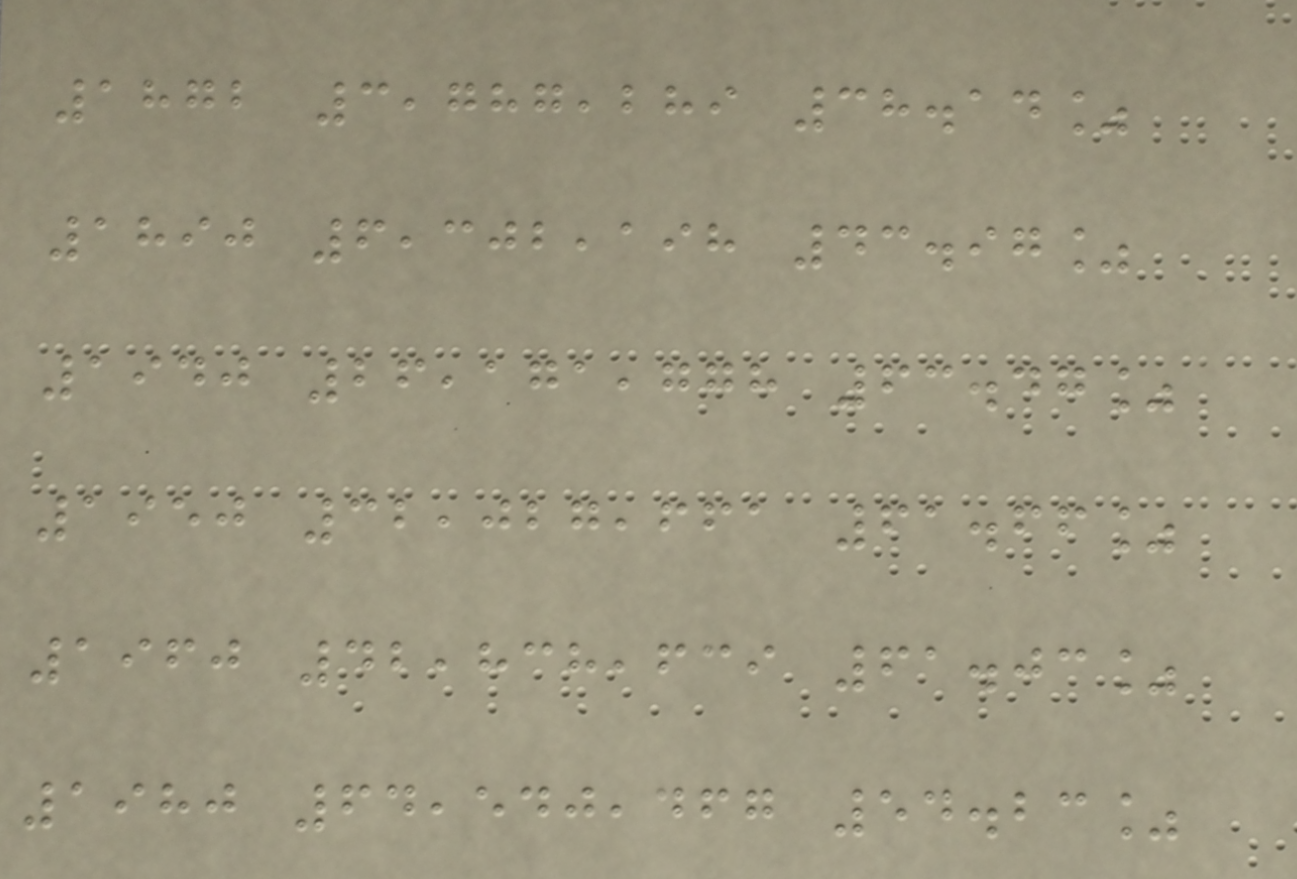1872 3,787,289 38.14%
1890 6,302,198 43.97%
1940 26,171,778 63.47%
1950 32,027,661 61.66%
1960 42,838,639 61.03%
1980 64,540,467 54.23%
